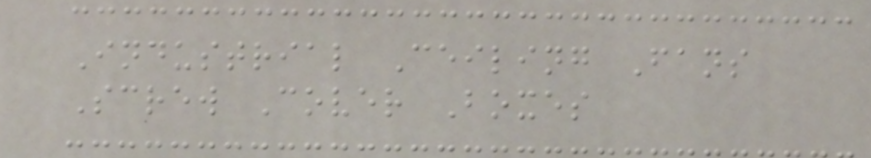Industrial Ceiling Fans
Screw Cover Boxes
